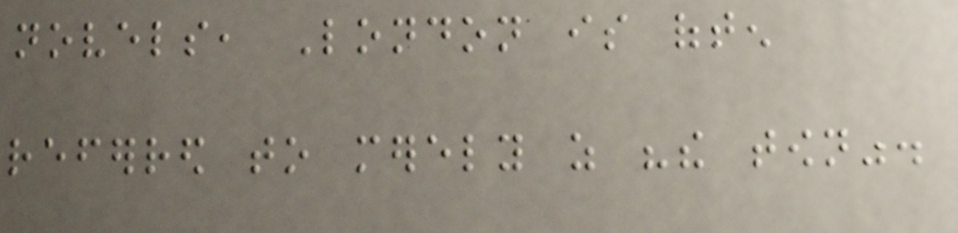novels, London is often
referred to merely as "the town".
